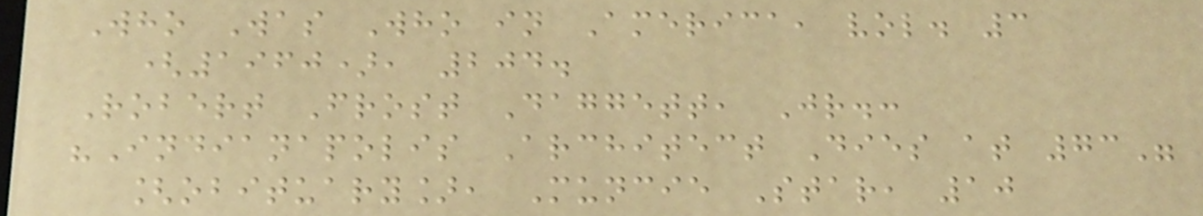Who Was Who in America, vol. 3
(1960), 204.
Robert Frost Daggett, Jr.:
"Indianapolis Architect Dies at 73"
[obituary], Muncie Star, 10
